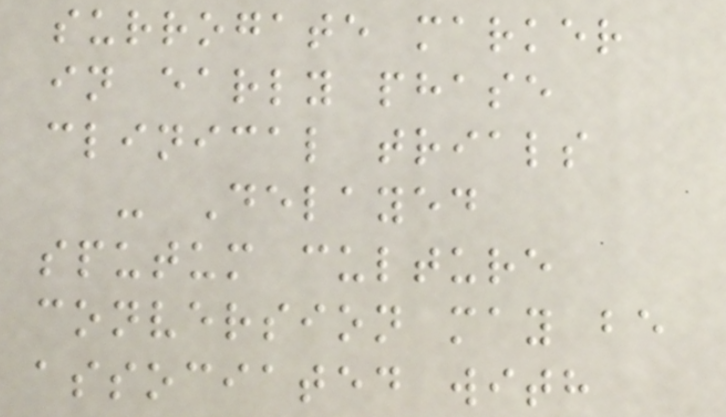surrogate marker
in early phase
clinical trials
- Delayed
sputum culture
conversion may be
associated with
